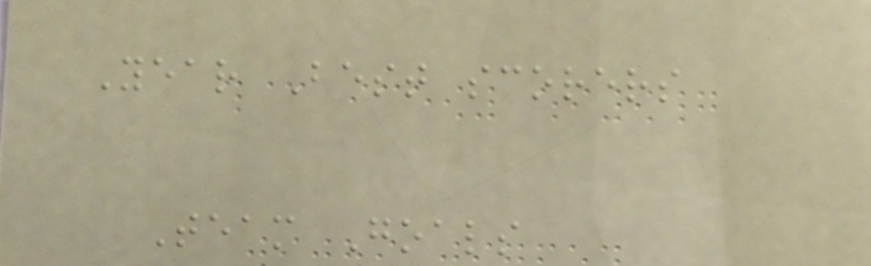Year Best scorers
Team Goals
